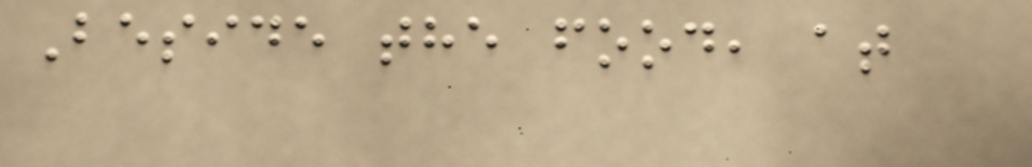Beside the food, at
